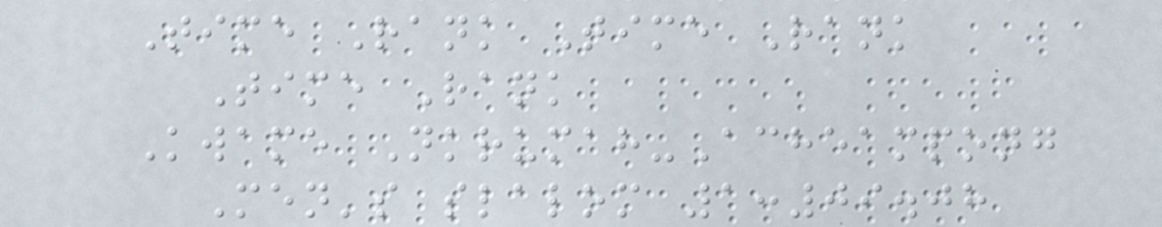Time Rank Time Rank
Time Rank
Kwame Nkrumah-Acheampong
Men's slalom 1:09.08
